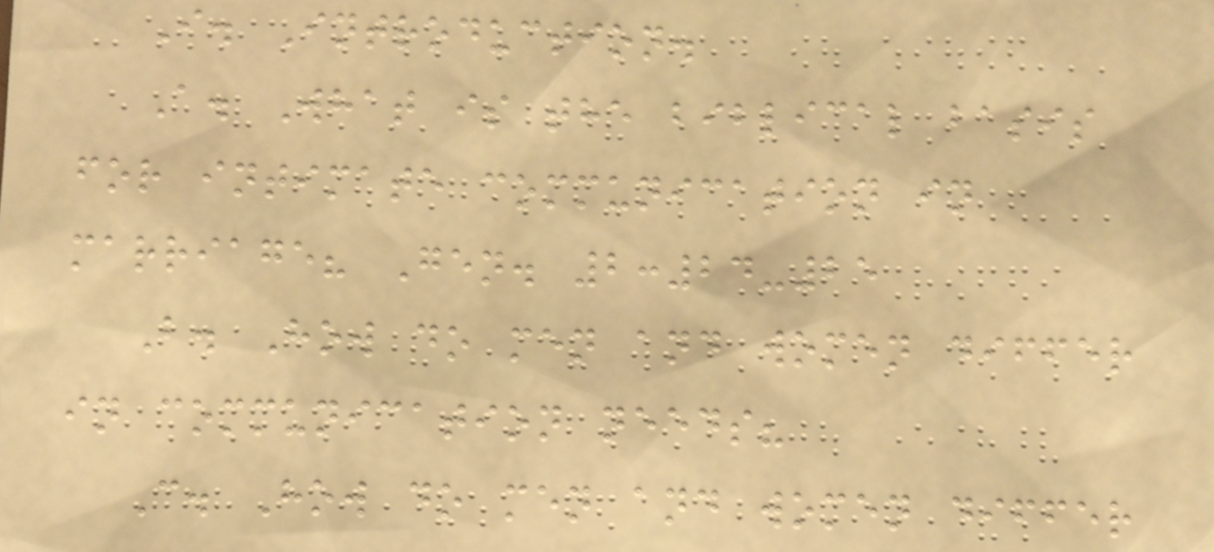I. Introduction.
A. What is the biblical basis
for intimate communication in
marriage? Gen. 2:24-25
B. How do men and women differ
in communication needs?
C. How do men and women differ
